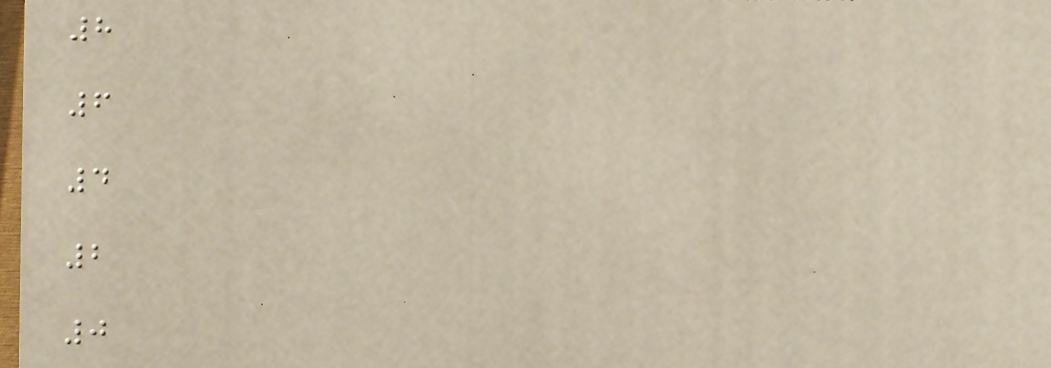8
6
4
2
0
